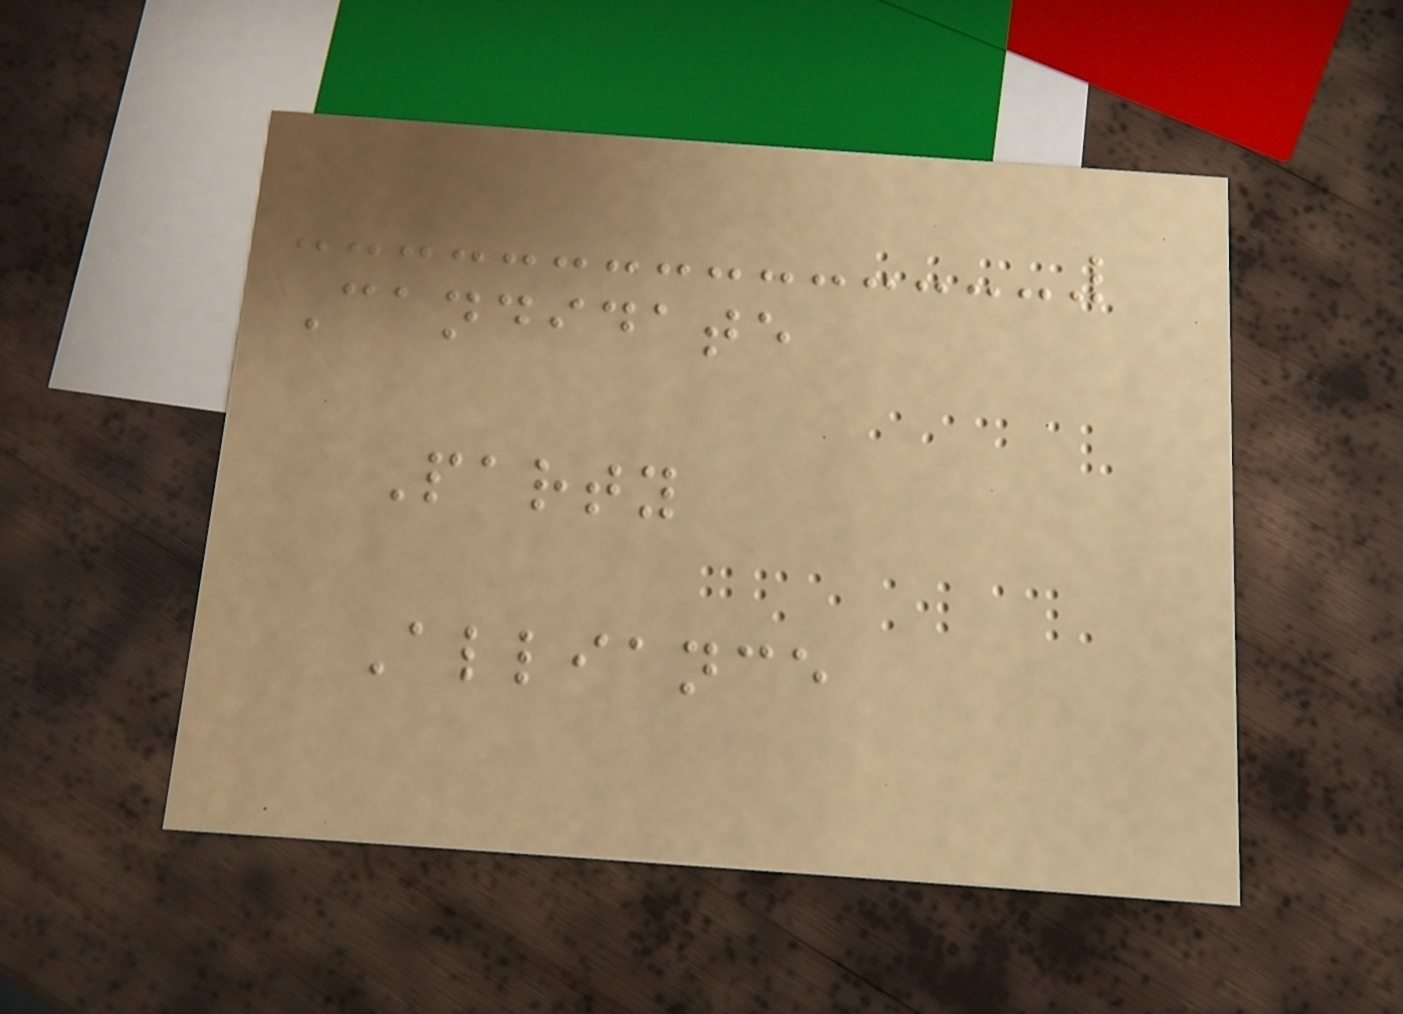Candidate
Party
Alliance
